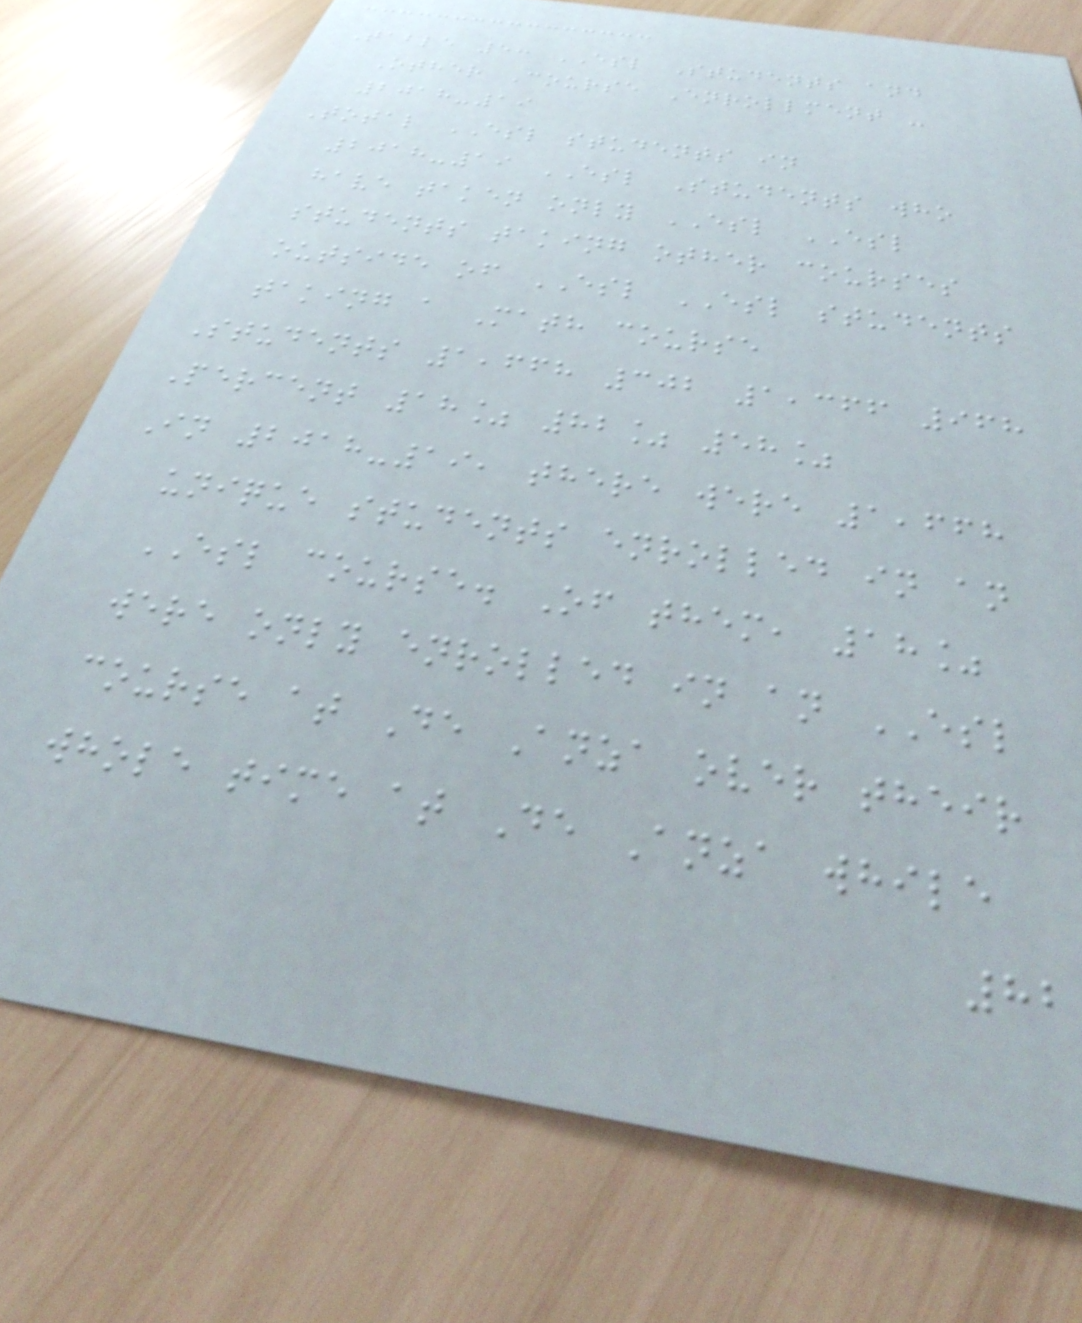Table 5: ESL Students and
Other Course Enrollment -
2018-19
Total ESL students in
2018-19 ESL Students who
have taken only ESL ESL
students taking other courses
outside of ESL ESL students
taking a Math course
Students 1,668 302 1,366 968
Percent 18% 82% 58%
In 2018-19, there were 1,668
unique students enrolled in an
ESL course. Of them, 18%
were only enrolled in an ESL
course at De Anza over their
whole time at De Anza while
82
